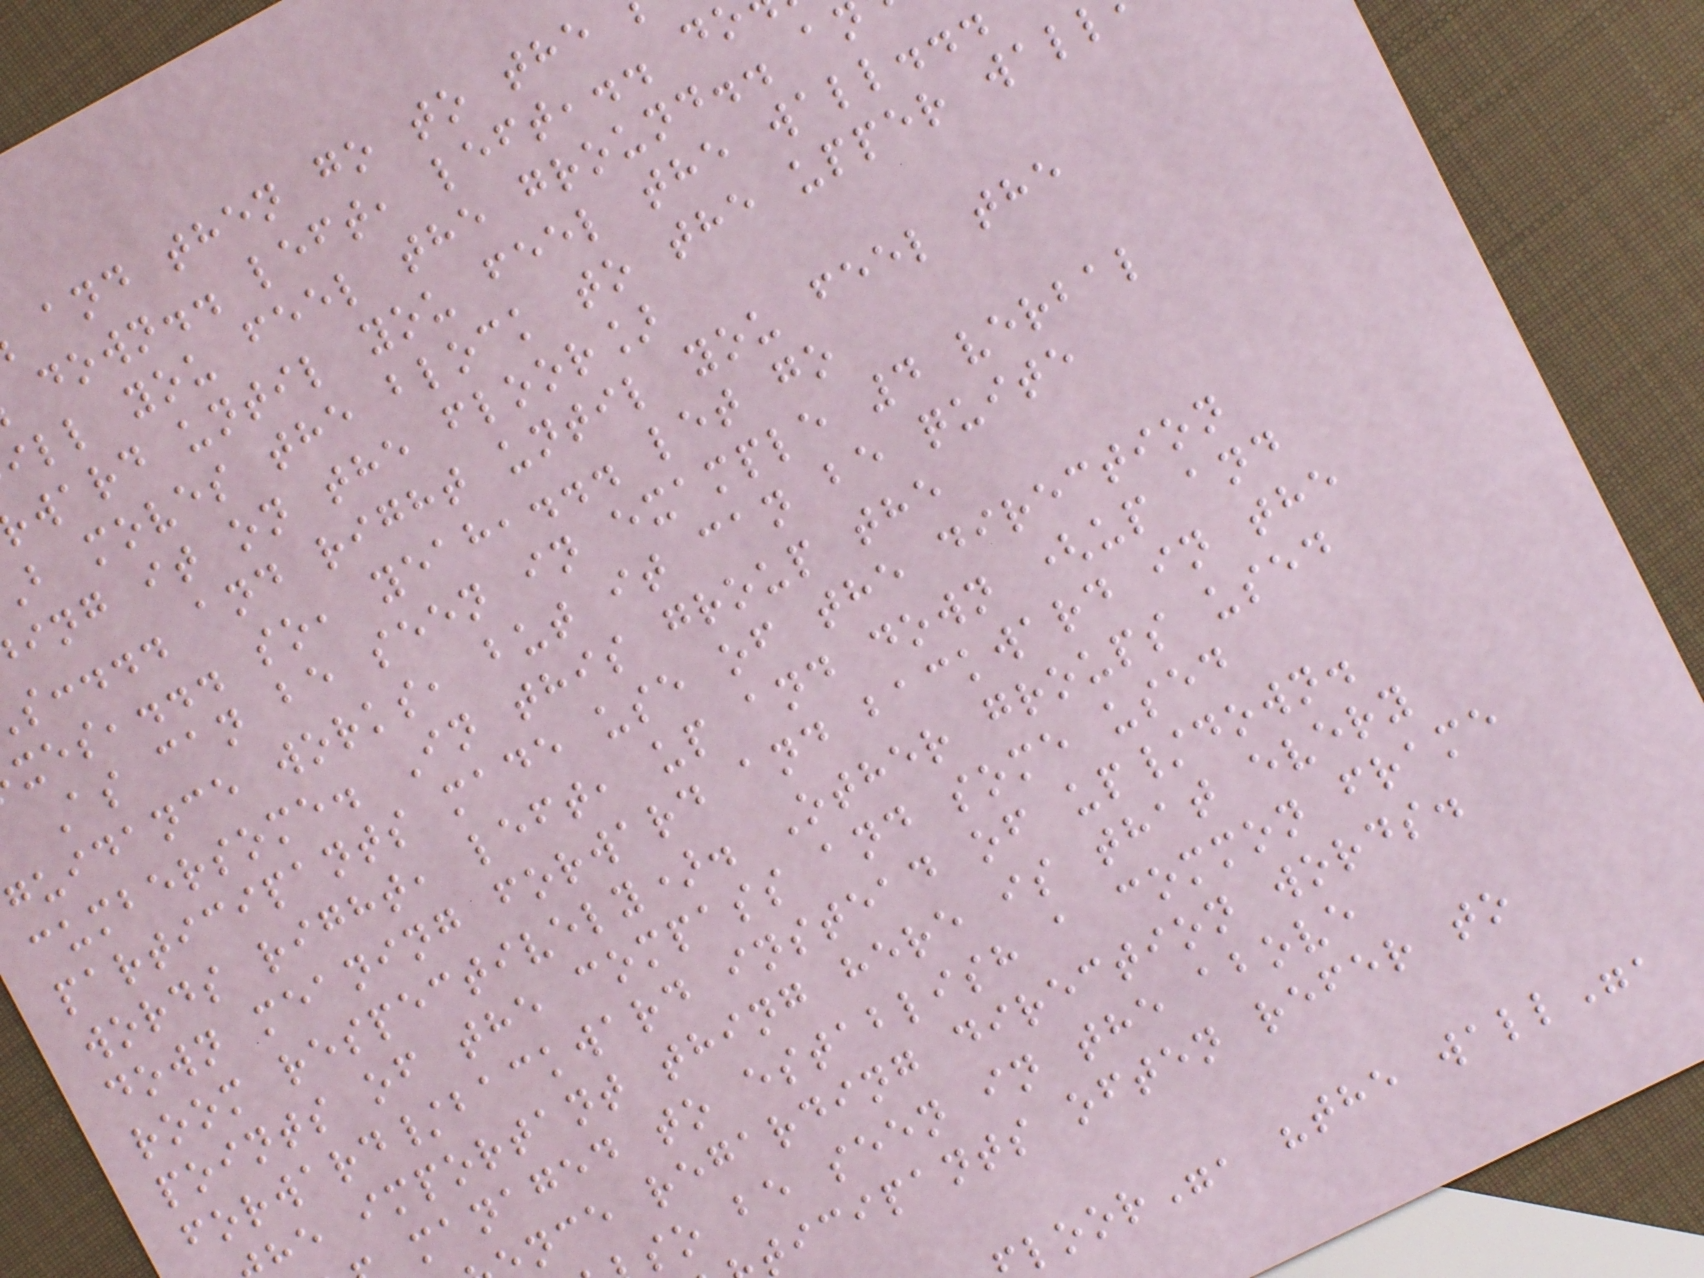and then go to the
down.. left, left,.. d
ill you feel the ground.. a
ward until you feel the wall...
b moves the block to the upper wall
ing it on the floor]
s:... and right until you feel the
xes,... so, yeah,... let go
As can be seen in example 4 verbal
guidance works, but it can be quite
cumbersome. In this group the
participants made use of the direction
words right, left, up and down (up and
down meaning forward and backward in the
room respectively). Other groups used
points of the compass and some used
forward/backward instead of up/down.
he important thing here is that every
managed to establish a common frame
nce regarding direction words.
so be seen in the above
ticipants often refer to
loor", "the wall",
